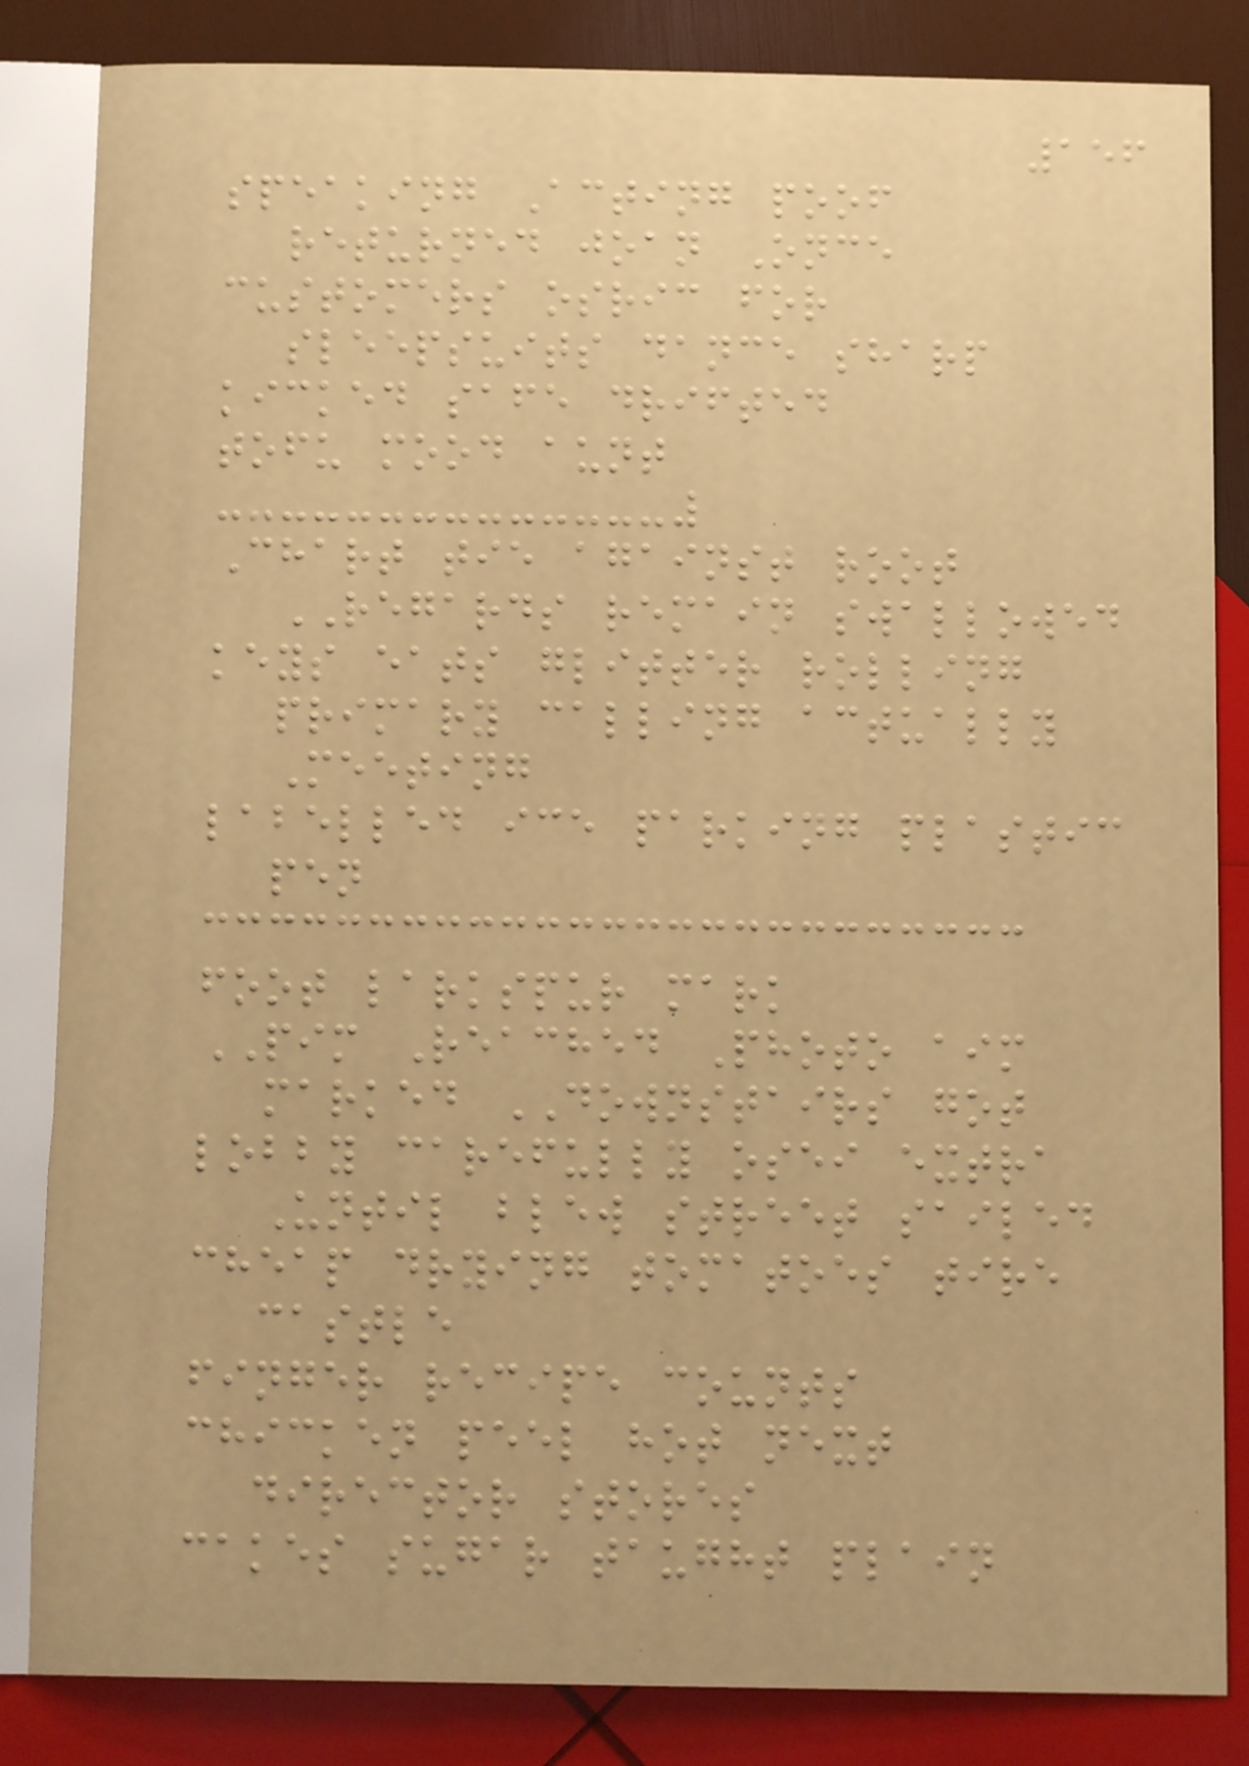156
speaking Acting poof
returned joan Once
customers osric for
sleepsuits dance sharp
kicked safe drifted
tofu mood aunt
Chart tie against root
REGARDS remain swallowed
keys eats glitter rolling
primary calling actually
Meeting
labelled ice parking plastic
pen
foot larkspur mark
PIM Reached Photo aim
marked DOWNSTAIRS got
lobby carefully osei extra
Until blew street sailed
cheap drying tomatoes tire
castle
finger recipe counts
chicken peel hot next
director stores
cakes sugar taught plain
